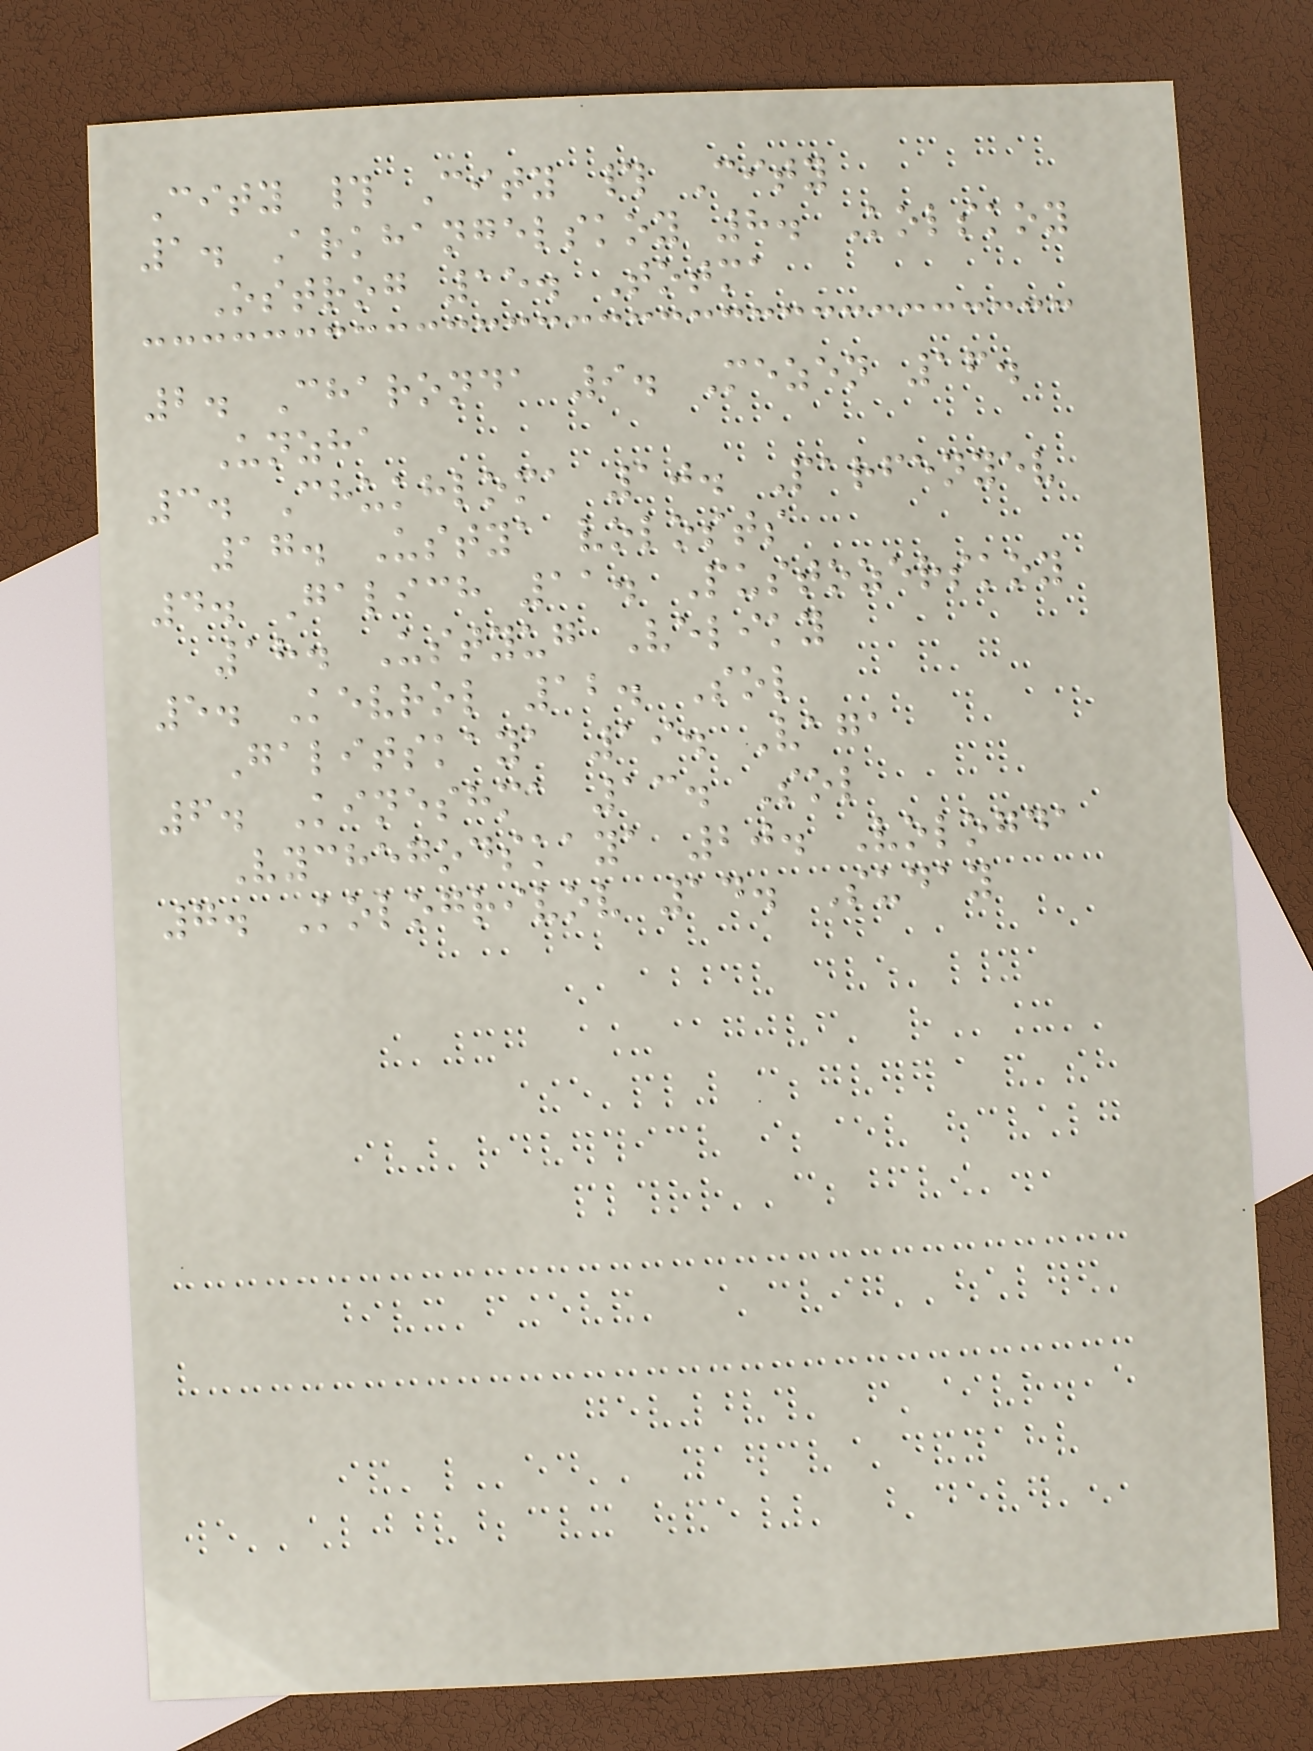City # City # City
1. Arkhangelskoy 8. Kolskoy
Ostrog 15. Totma
2. Charonda 9. Mezen 16.
Unzha
3. Chukhloma 10. Parfenyev
17. Ustya volosts
4. Galich 11. Pustozerskoy
18. Ustyug Veliky
5. Kevrol 12. Sol
Galitskaya 19. Vaga
6. Kineshma 13. Sol
Vychegodskaya 20. Vologda
7. Kologrivov 14. Suday
